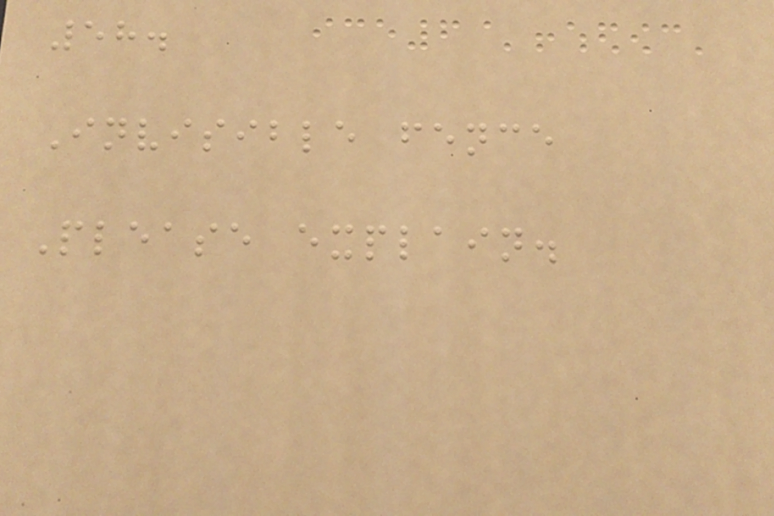58.
Invisible fence
Please explain.
